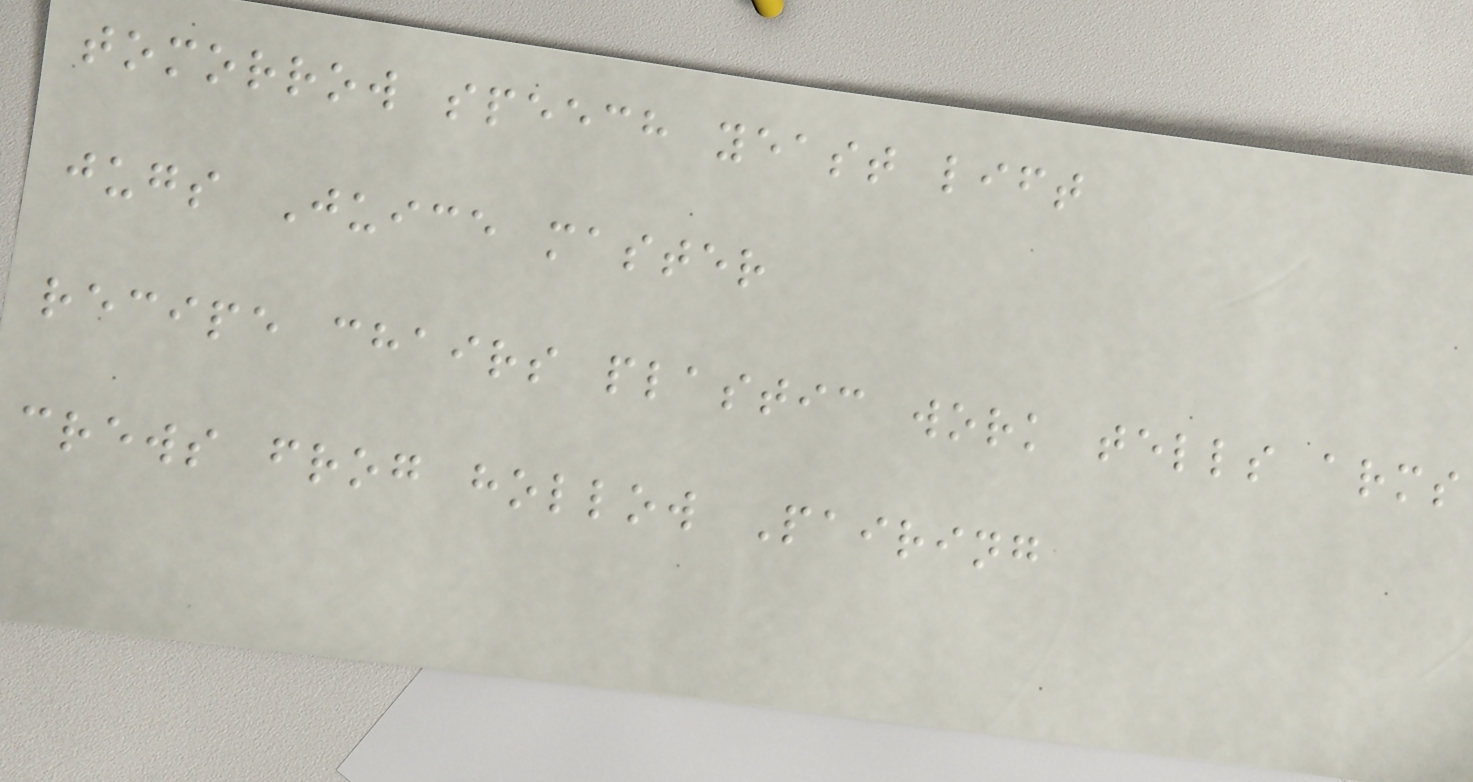tomorrow speech yeast lift
jugs Juice master
recipe chairs plastic work tells arms
crews frog hollow Pairing
